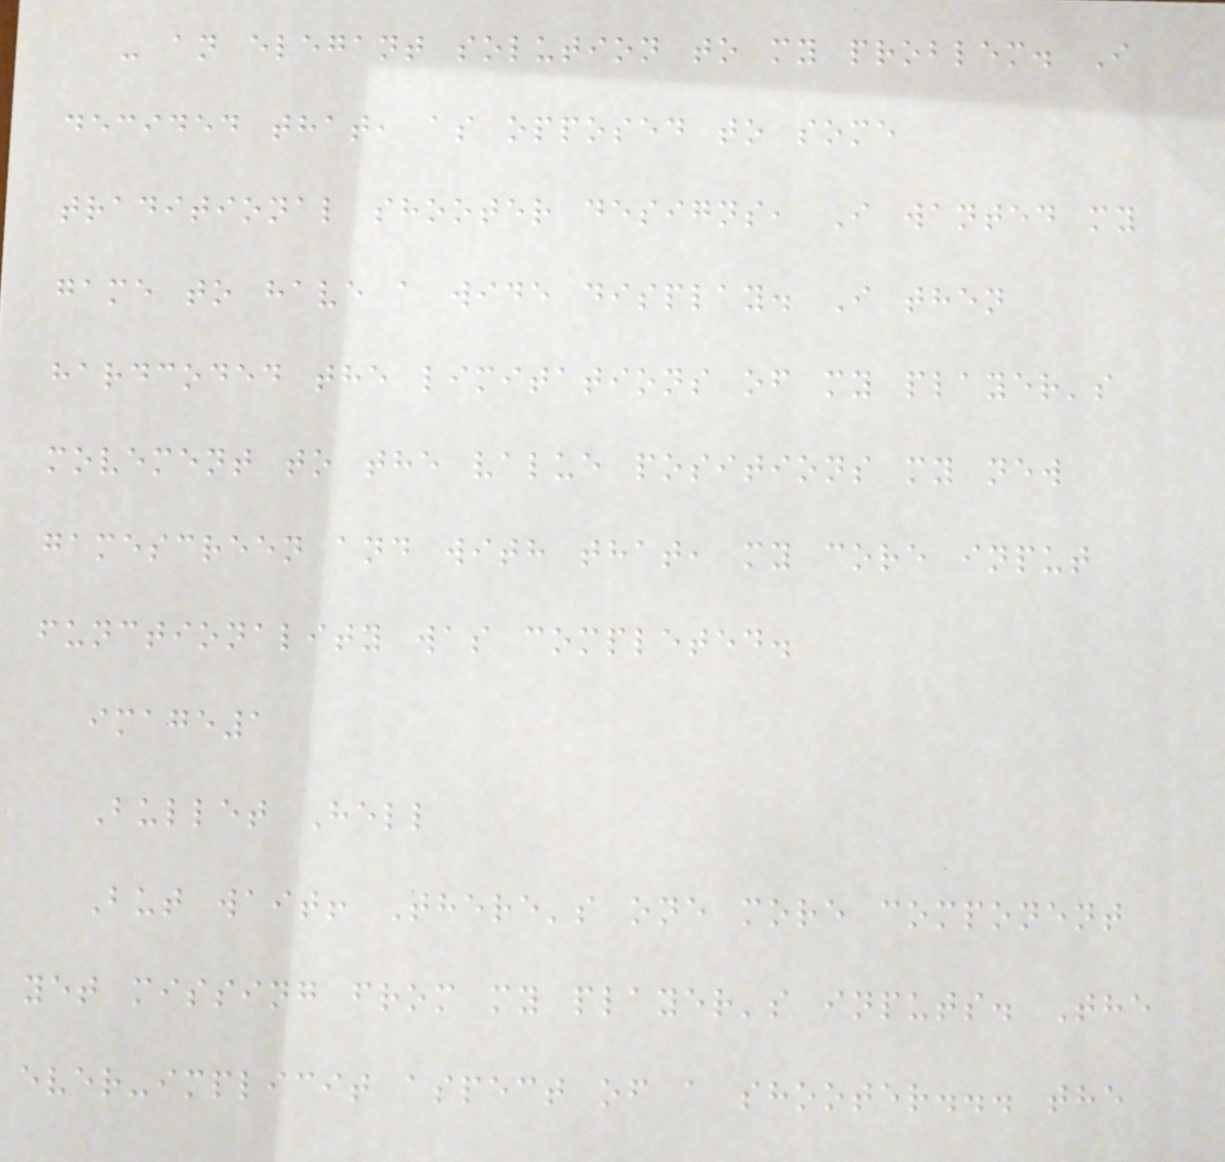- an elegant solution to my problem. I
decided that, as opposed to some
traditional shooter designs, I wanted my
game to have a wide display. I then
hardcoded the limitations of my player's
movement to the value positions my new
gamescreen and with that, my core input
functionality was completed.
image1
Bullet Hell
But wait! There's one more component
yet missing from my player's inputs. The
ever-implicit aspect of a shooter... the
